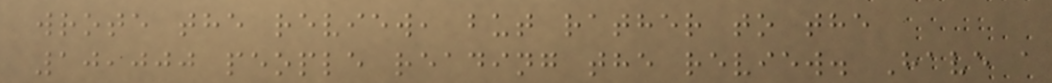wrote the review, but rather to the
10,000 people reading the review. Have a
